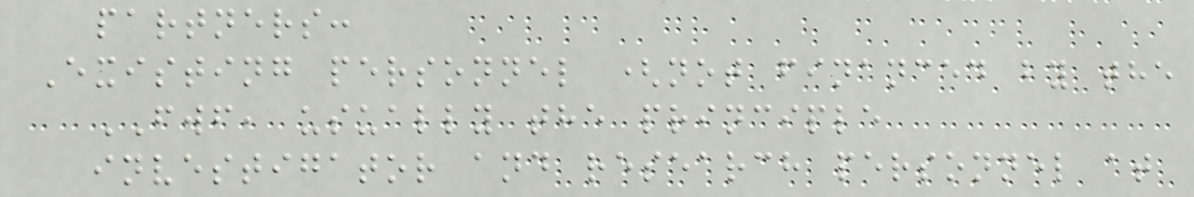partners:
Existing personnel (not financed by the
FWF, usually the principle
investigator and research personnel at
